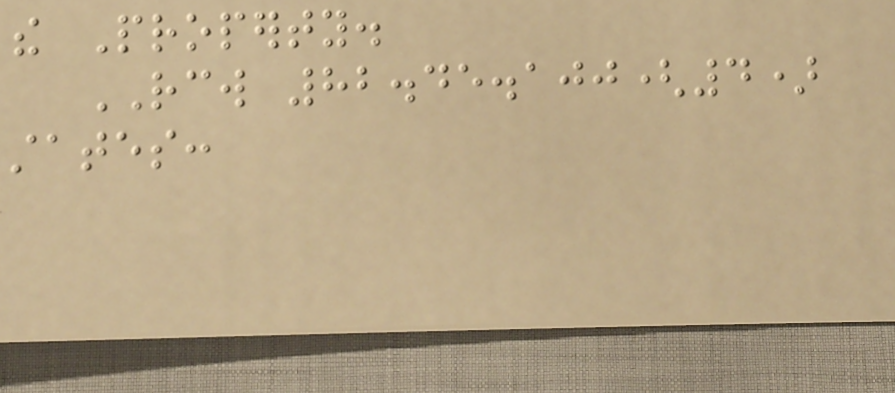the Property.
RCW 82.45.100(4)
states:
